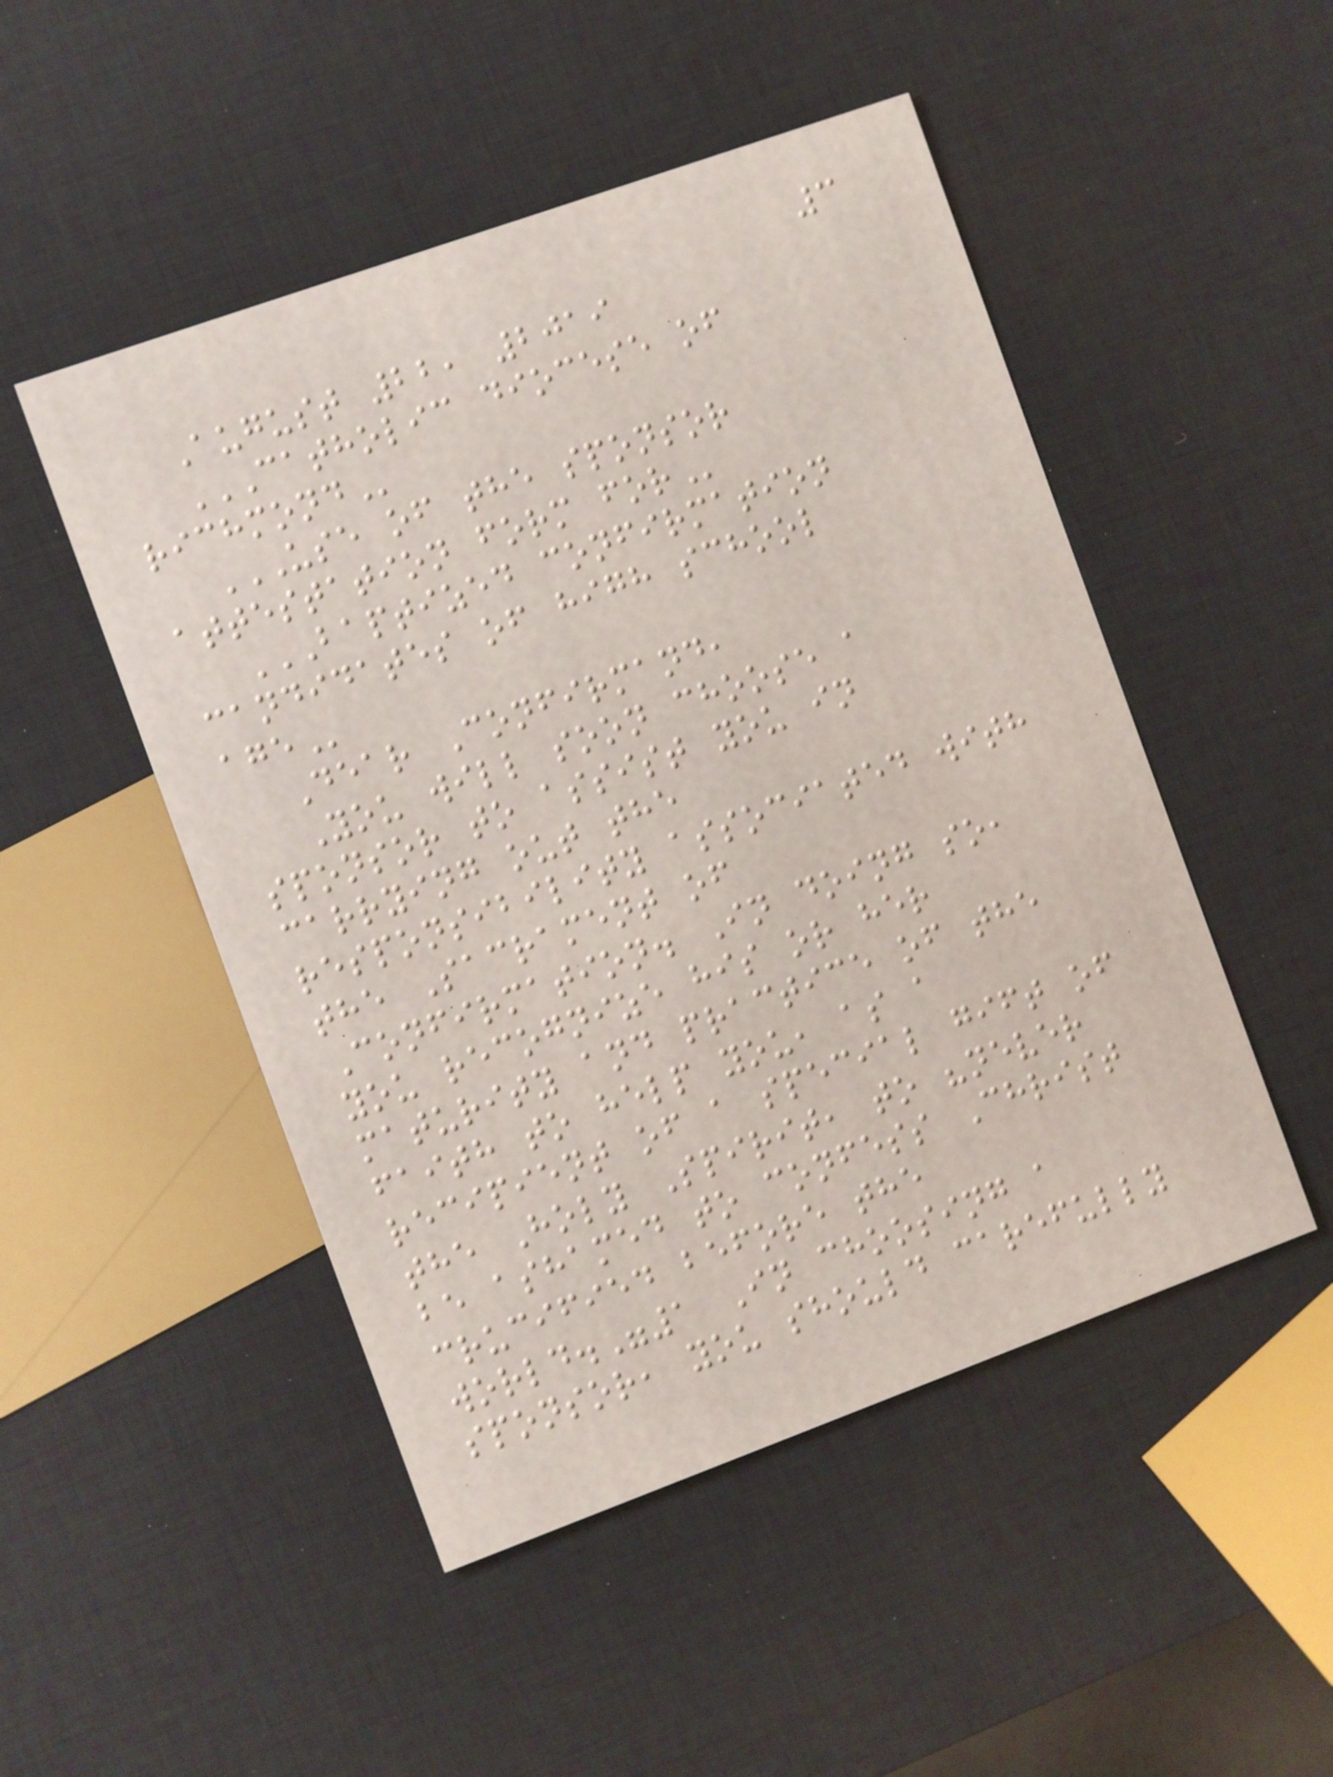3
August 22, 2019
CATHOLIC DIOCESE OF
RICHMOND
USE OF THE SPONSOR
ATTESTATION FORM FOR
BAPTIZED CONFIRMATION
CANDIDATES OF HIGH SCHOOL
AGE
Dear Confirmand,
You will soon choose a
sponsor to assist you in
carrying out the
responsibility associated with
the Sacrament of
Confirmation. In doing so,
you recognize his or her
maturity and practice of the
faith to help you, as a
recipient of a special gift of
the Holy Spirit, to "never
be ashamed to confess Christ
crucified before the
world."1 In choosing a
sponsor, you should carefully
